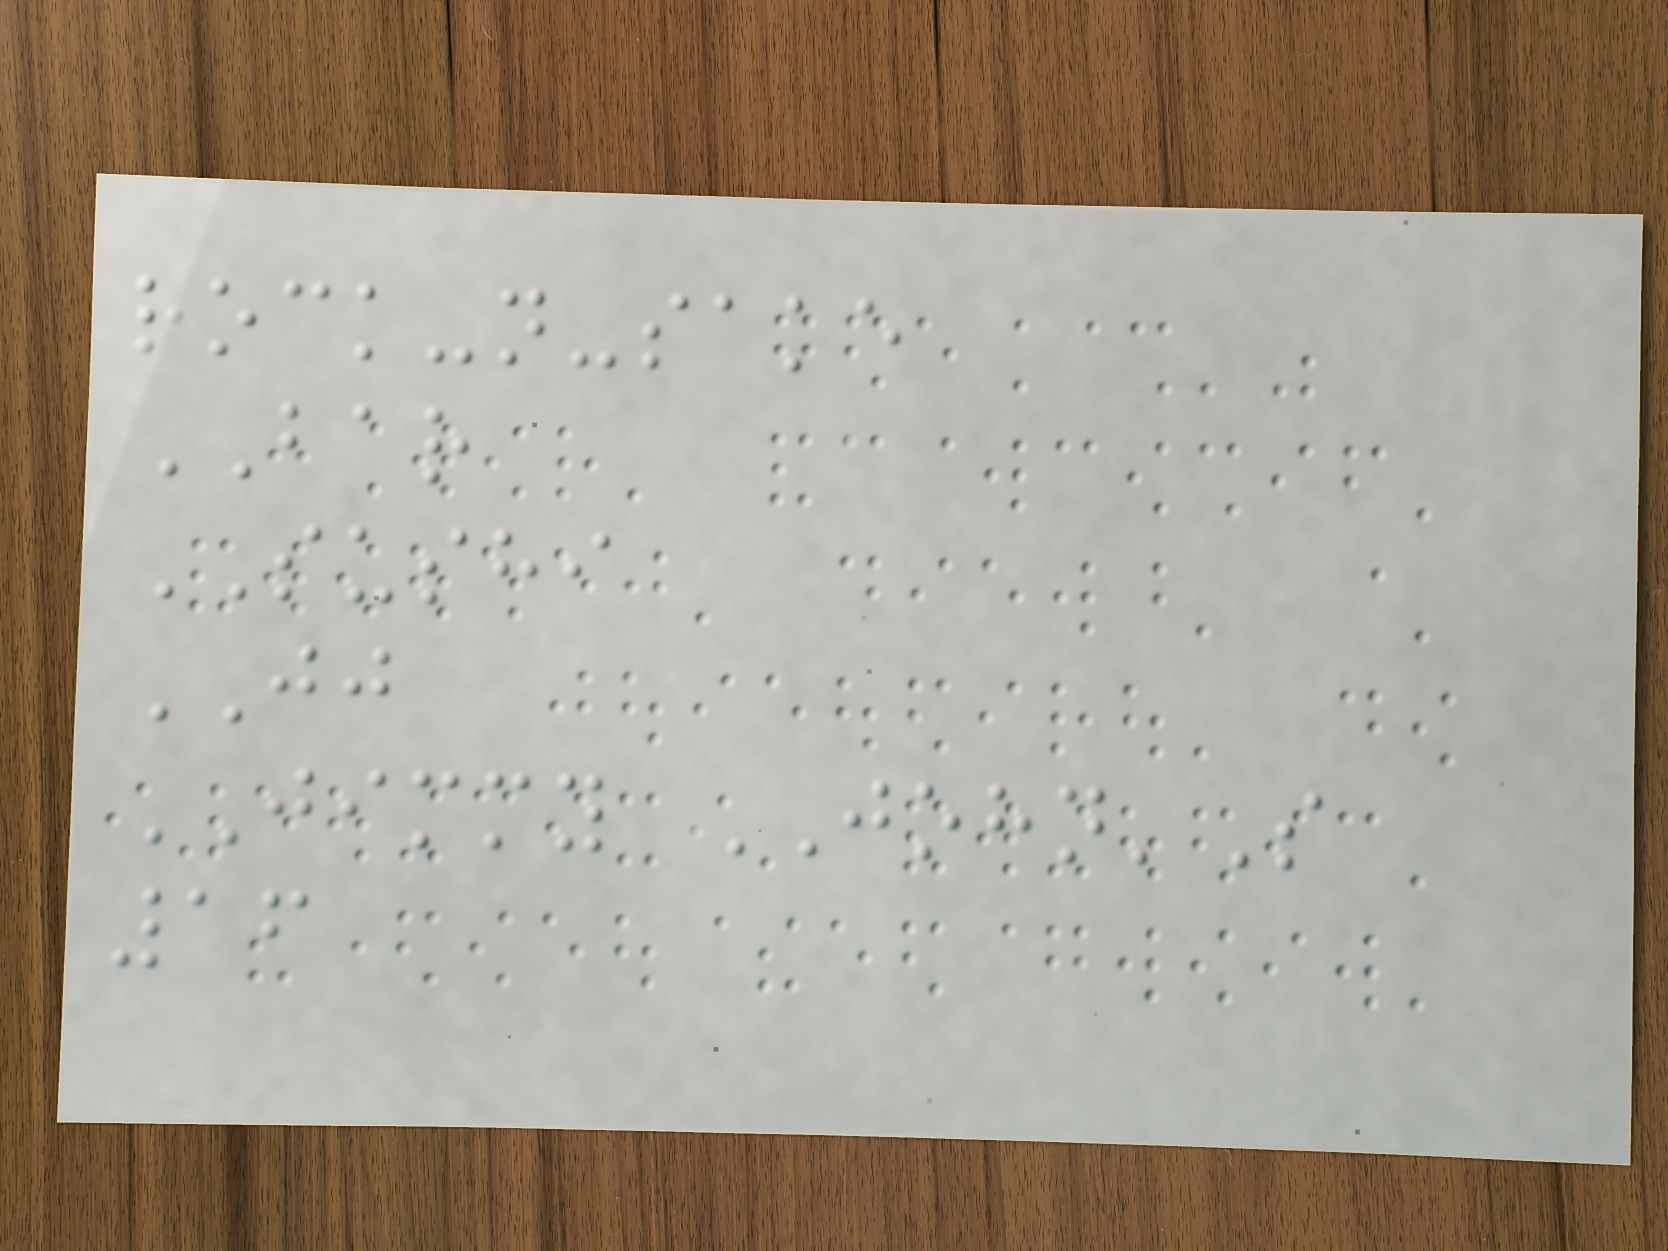rock-n-sake
BAR
SUSHI
JJ
JIMMY JOHN'S
16
